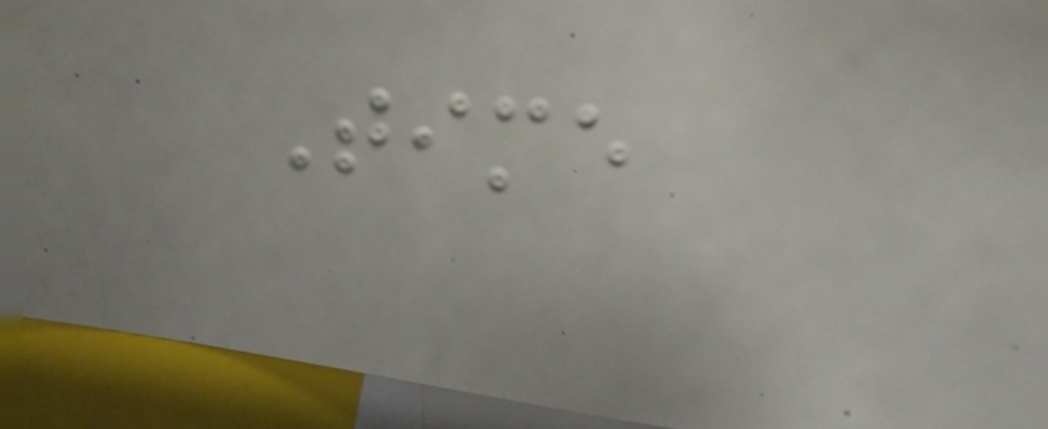Time
